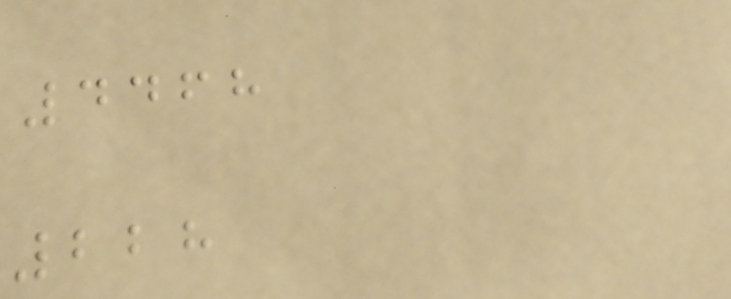4468
228
